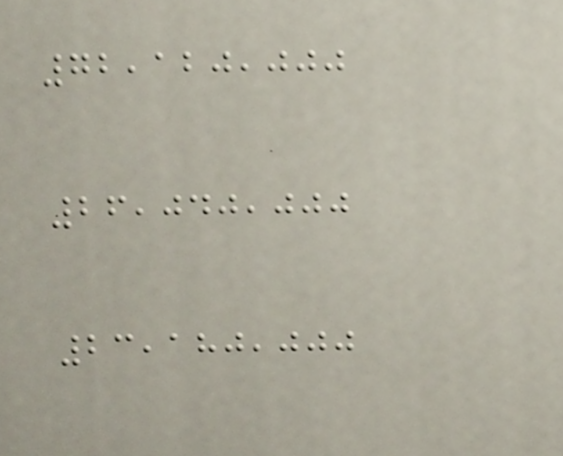72,120,000
26,040,000
23,180,000
